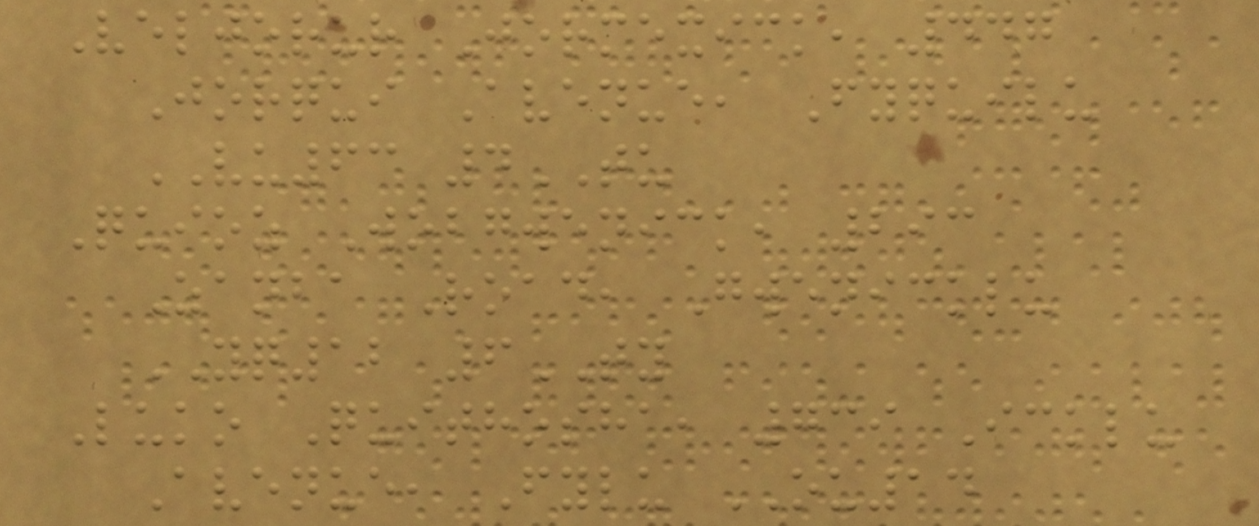Veljorur Jormexick, 447
Jorqui Avenue, Fyquilu
VU63 4TU
Quioz Wobgwenick, 293
Zanba Road, Gwenicklu
YQ12 6TY
Luko Quithosha, 739 Icklu
Avenue, Fylu OU14
